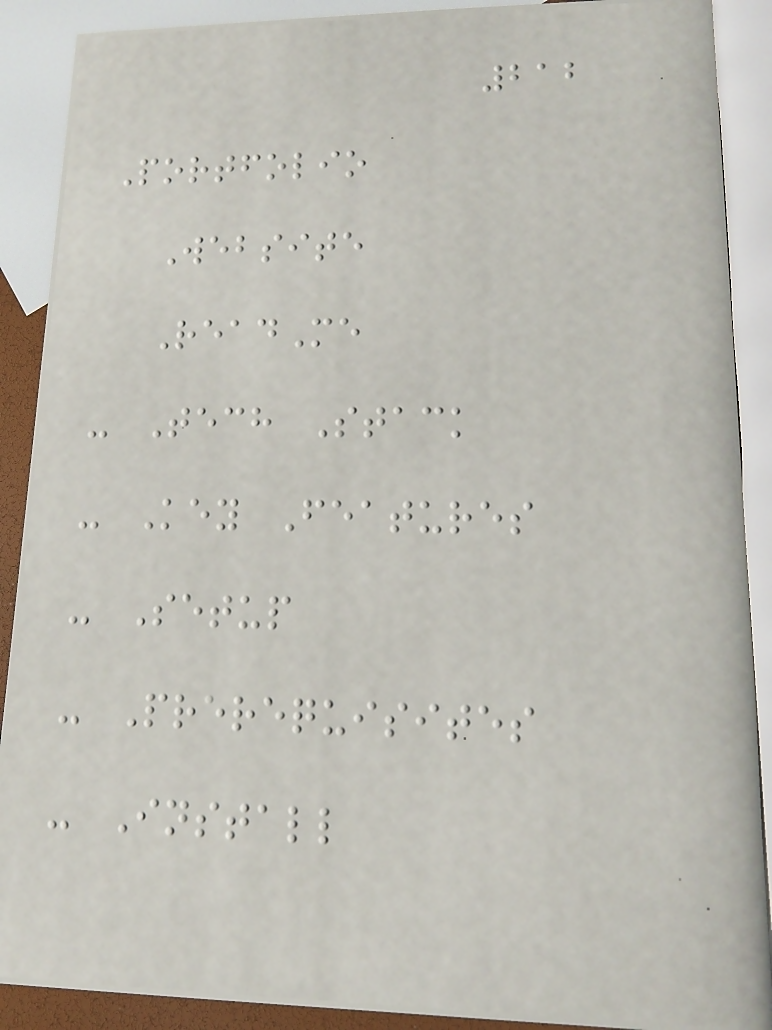212
Portfolio
Website
ReadMe
- Tech Stack
- Key Features
- Setup
- Prerequisites
- Install
